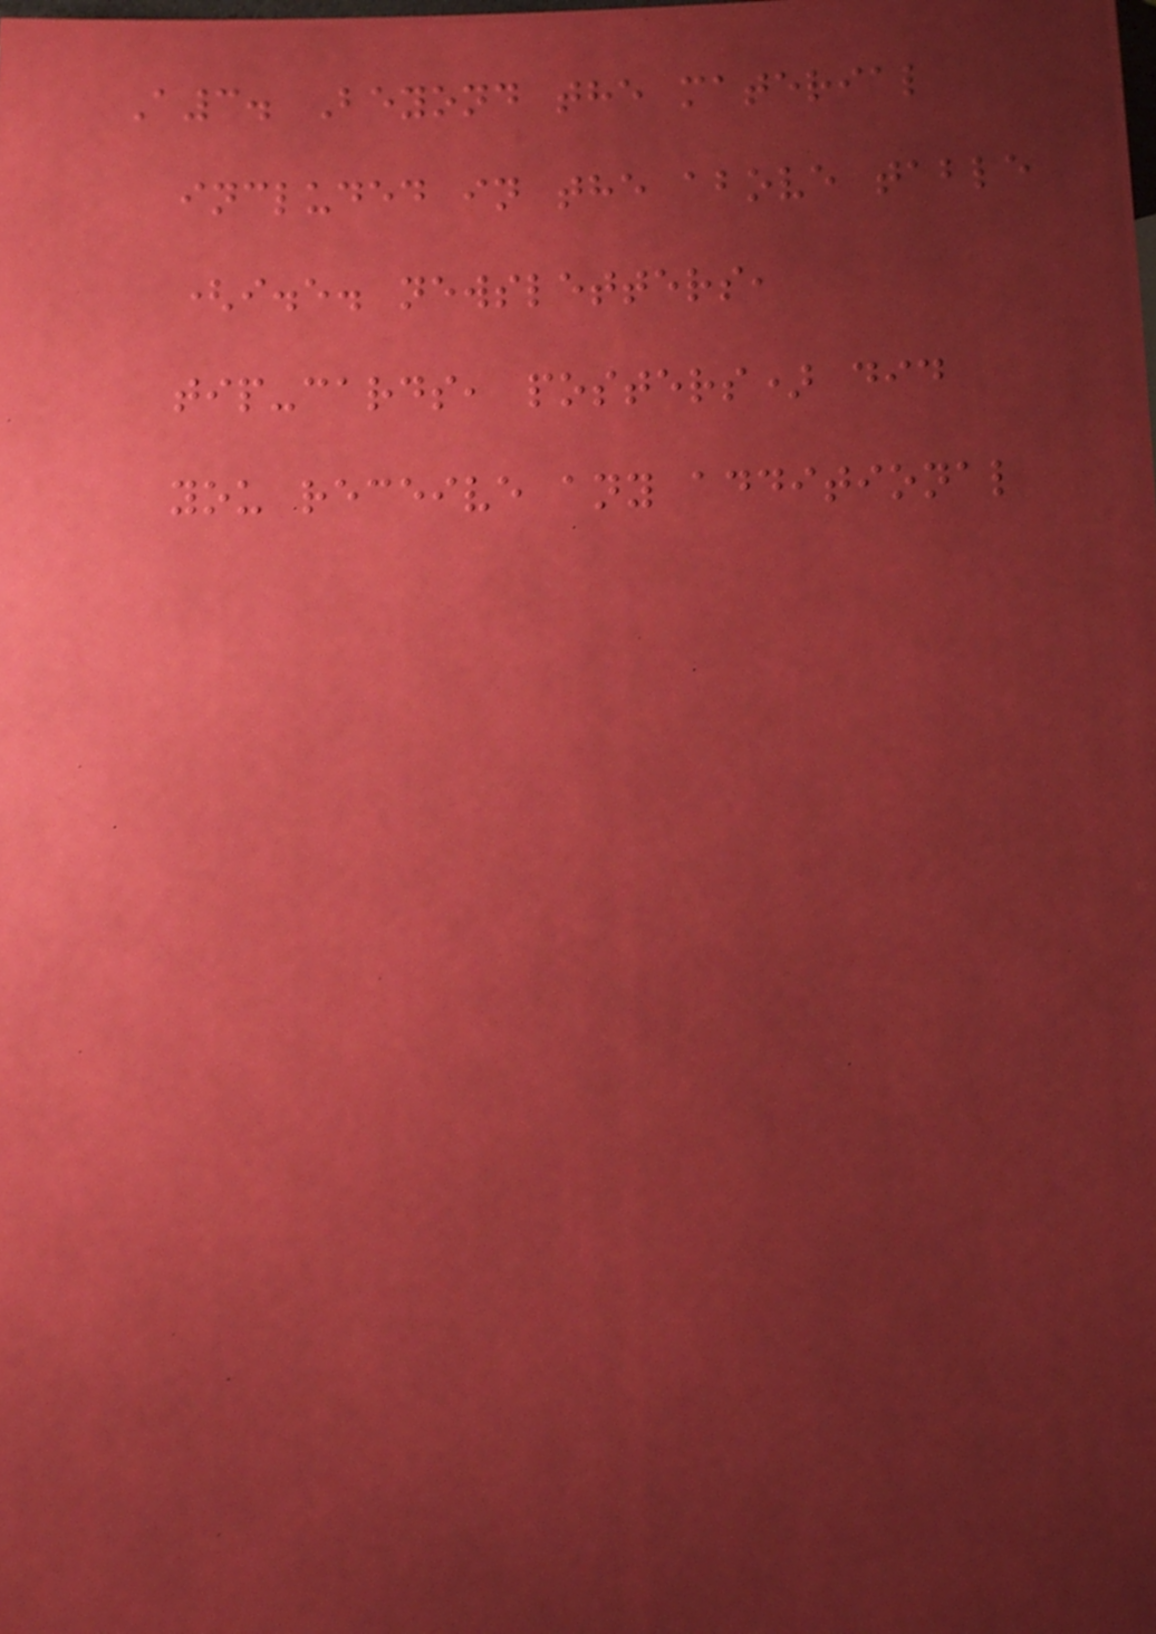A3. Beyond the material
included in the above table
(i.e. newsletters,
tip-cards, posters) did
you receive any additional
